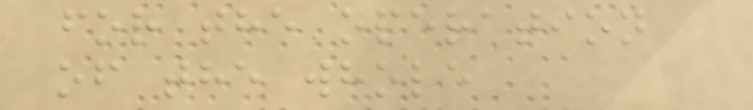for the operation
of the whole
